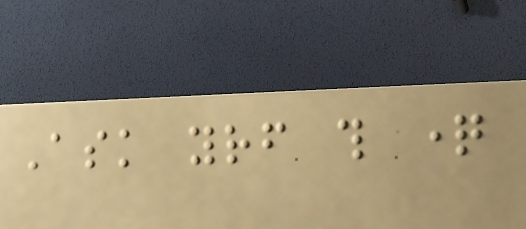Ask yourself this question
